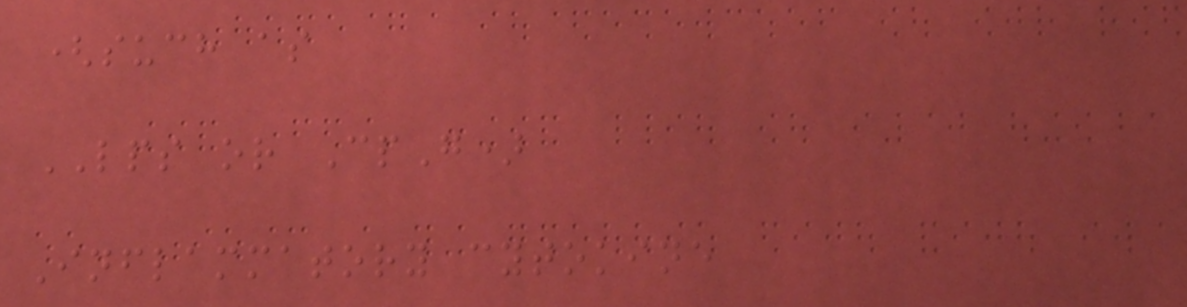(such as
LPS or CpG)
Inflammatory cytokine
